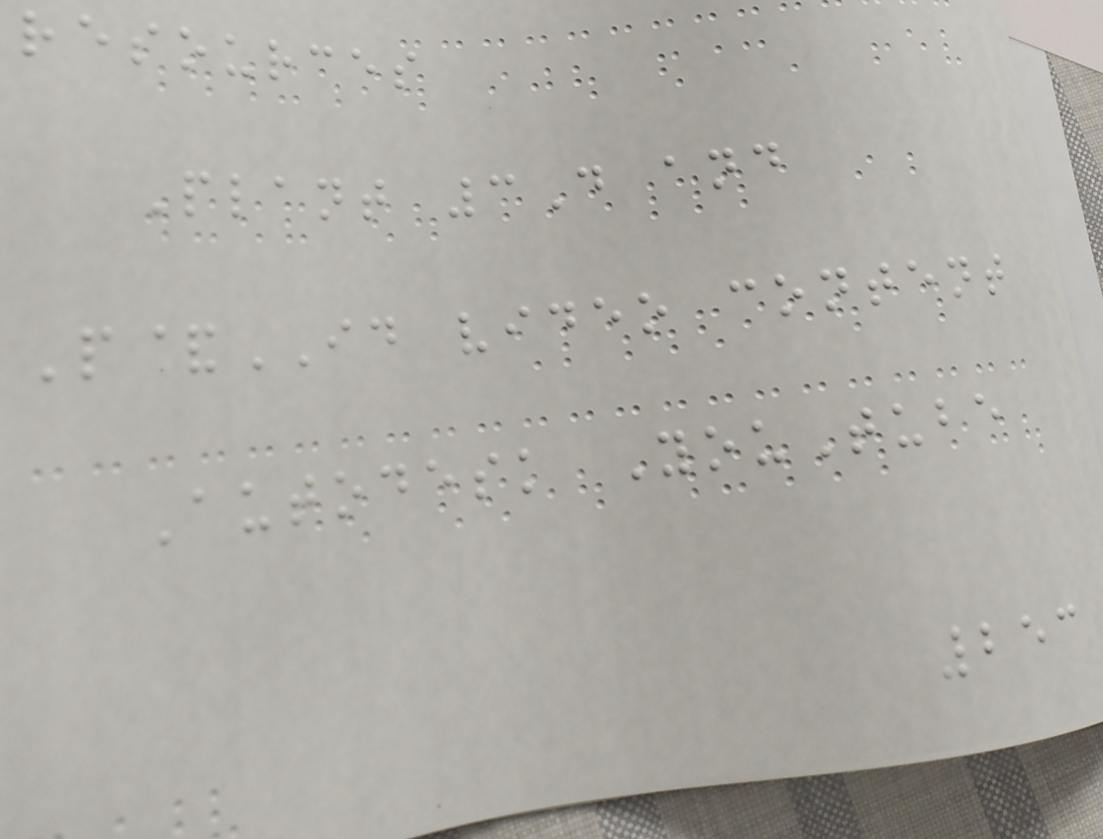resources
Plant 3D and
P&ID video content
Autodesk YouTube
253
